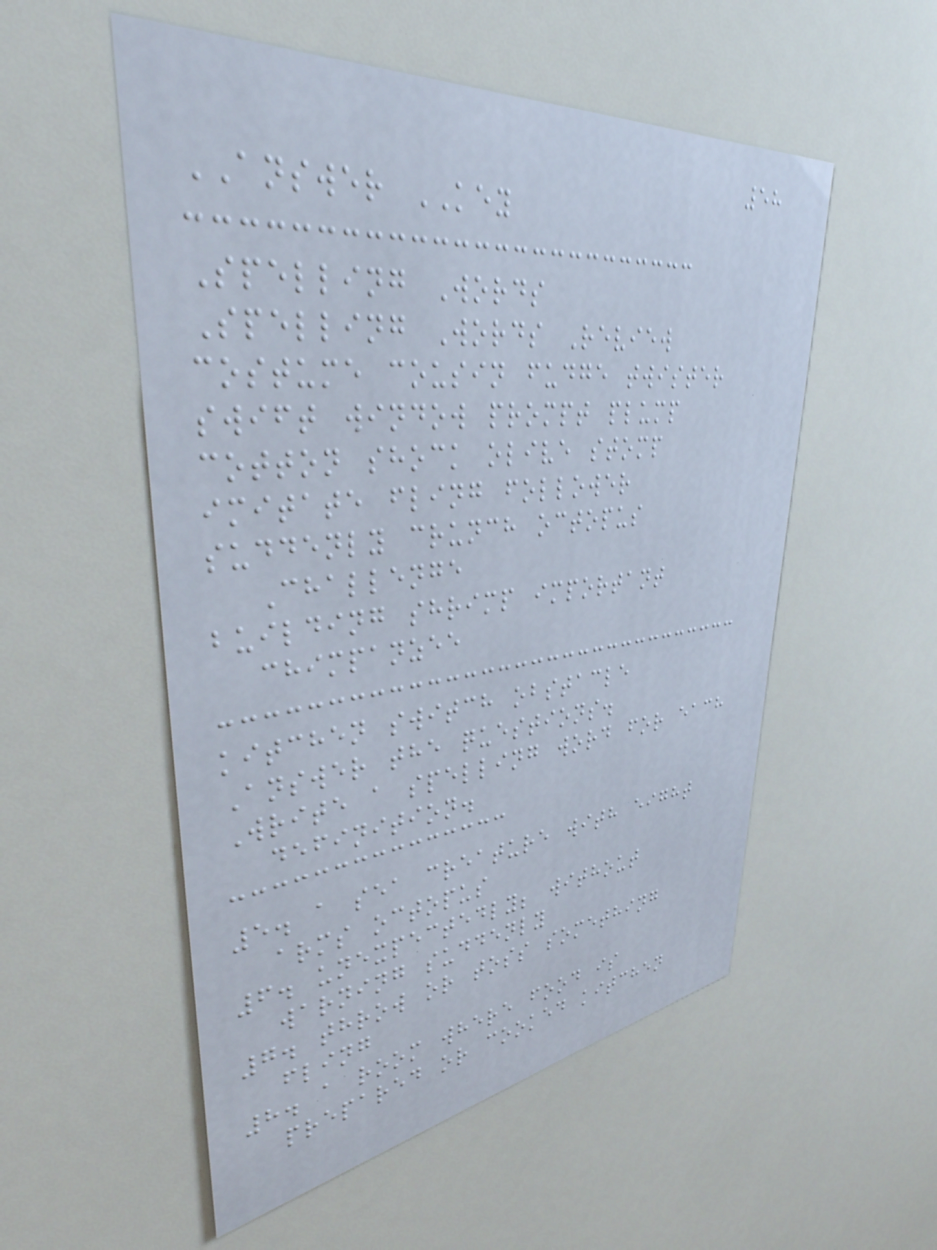58
ANSWER KEY
Spelling Words
Spelling Words Review
costume cousin fudge twister
swift window prompt plump
cotton shock olive stomp
imitate fling follower
suddenly crunch octopus
Challenge
building shrimp important
chimpanzee
kitchen switch obstacle
Answer the questions.
Write a spelling word for each
definition.
5. a sea creature with eight
arms octopus
6. unexpectedly; without
warning suddenly
7. throw or toss something
fling
8. a room where food is
prepared or cooked kitchen
